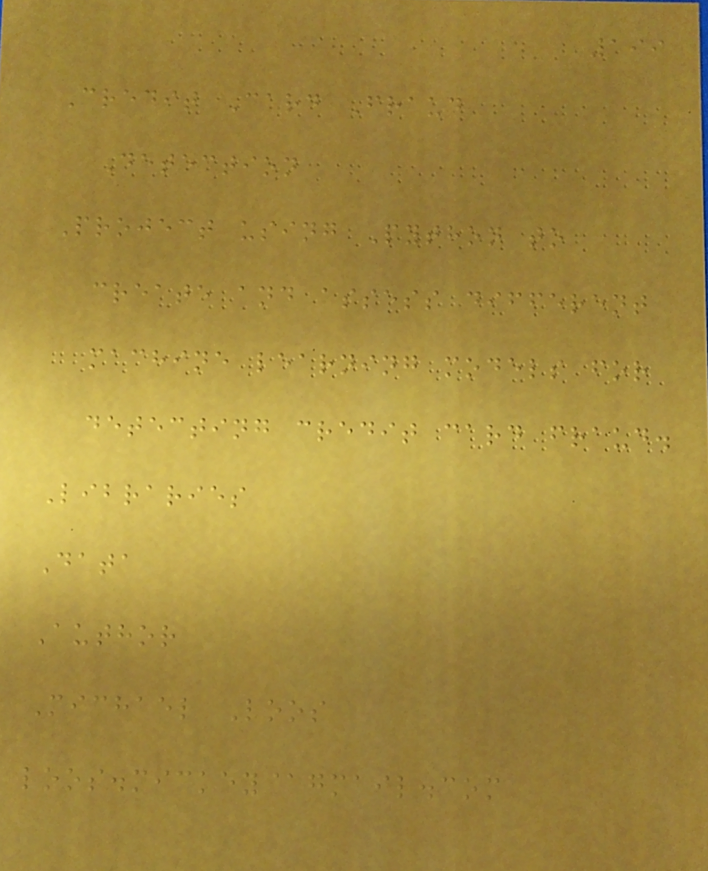199
Credit Card Fraud
Detection
Project using Python to
create and assess different
machine learning models for
detecting credit card fraud.
Libraries
Data
Author
Michael Loos
loos.mickey@gmail.com
